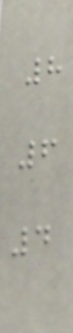8
6
4
